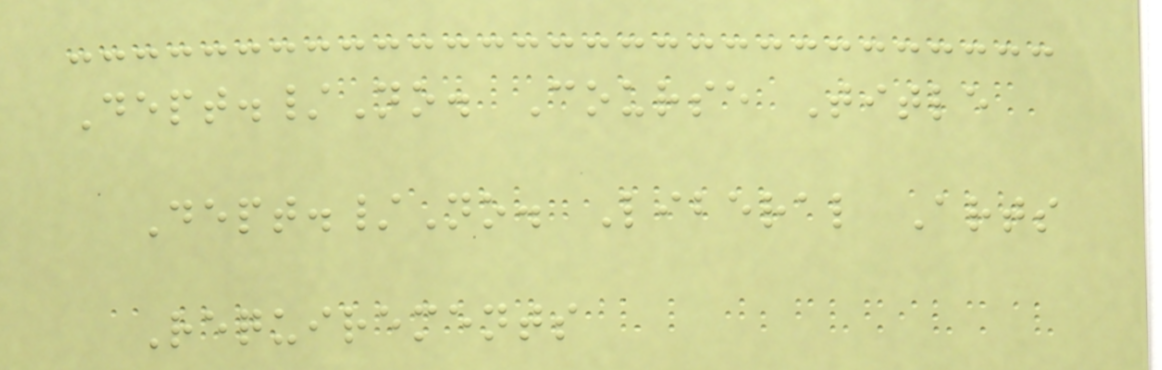Dept./No. Course Title
Dept./No. Liberal Arts
Requirements
